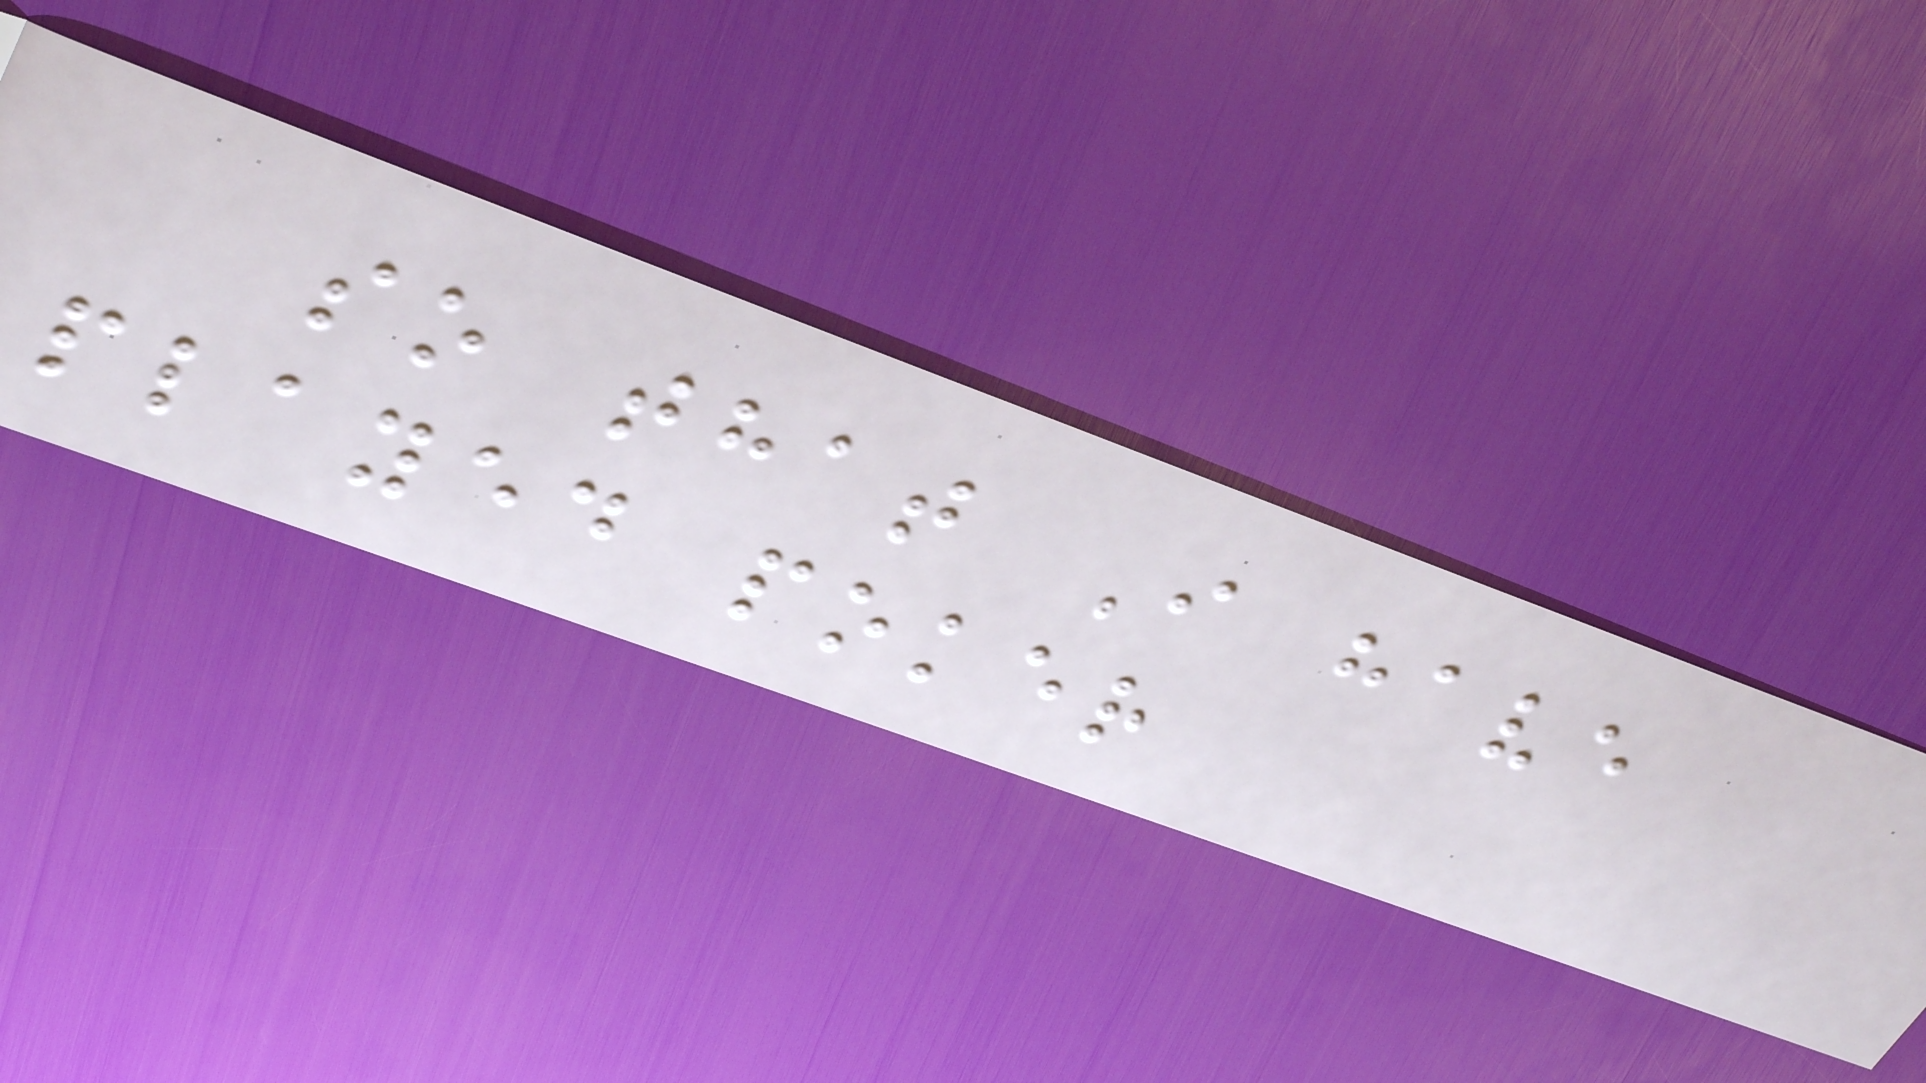so that I have
played poker
